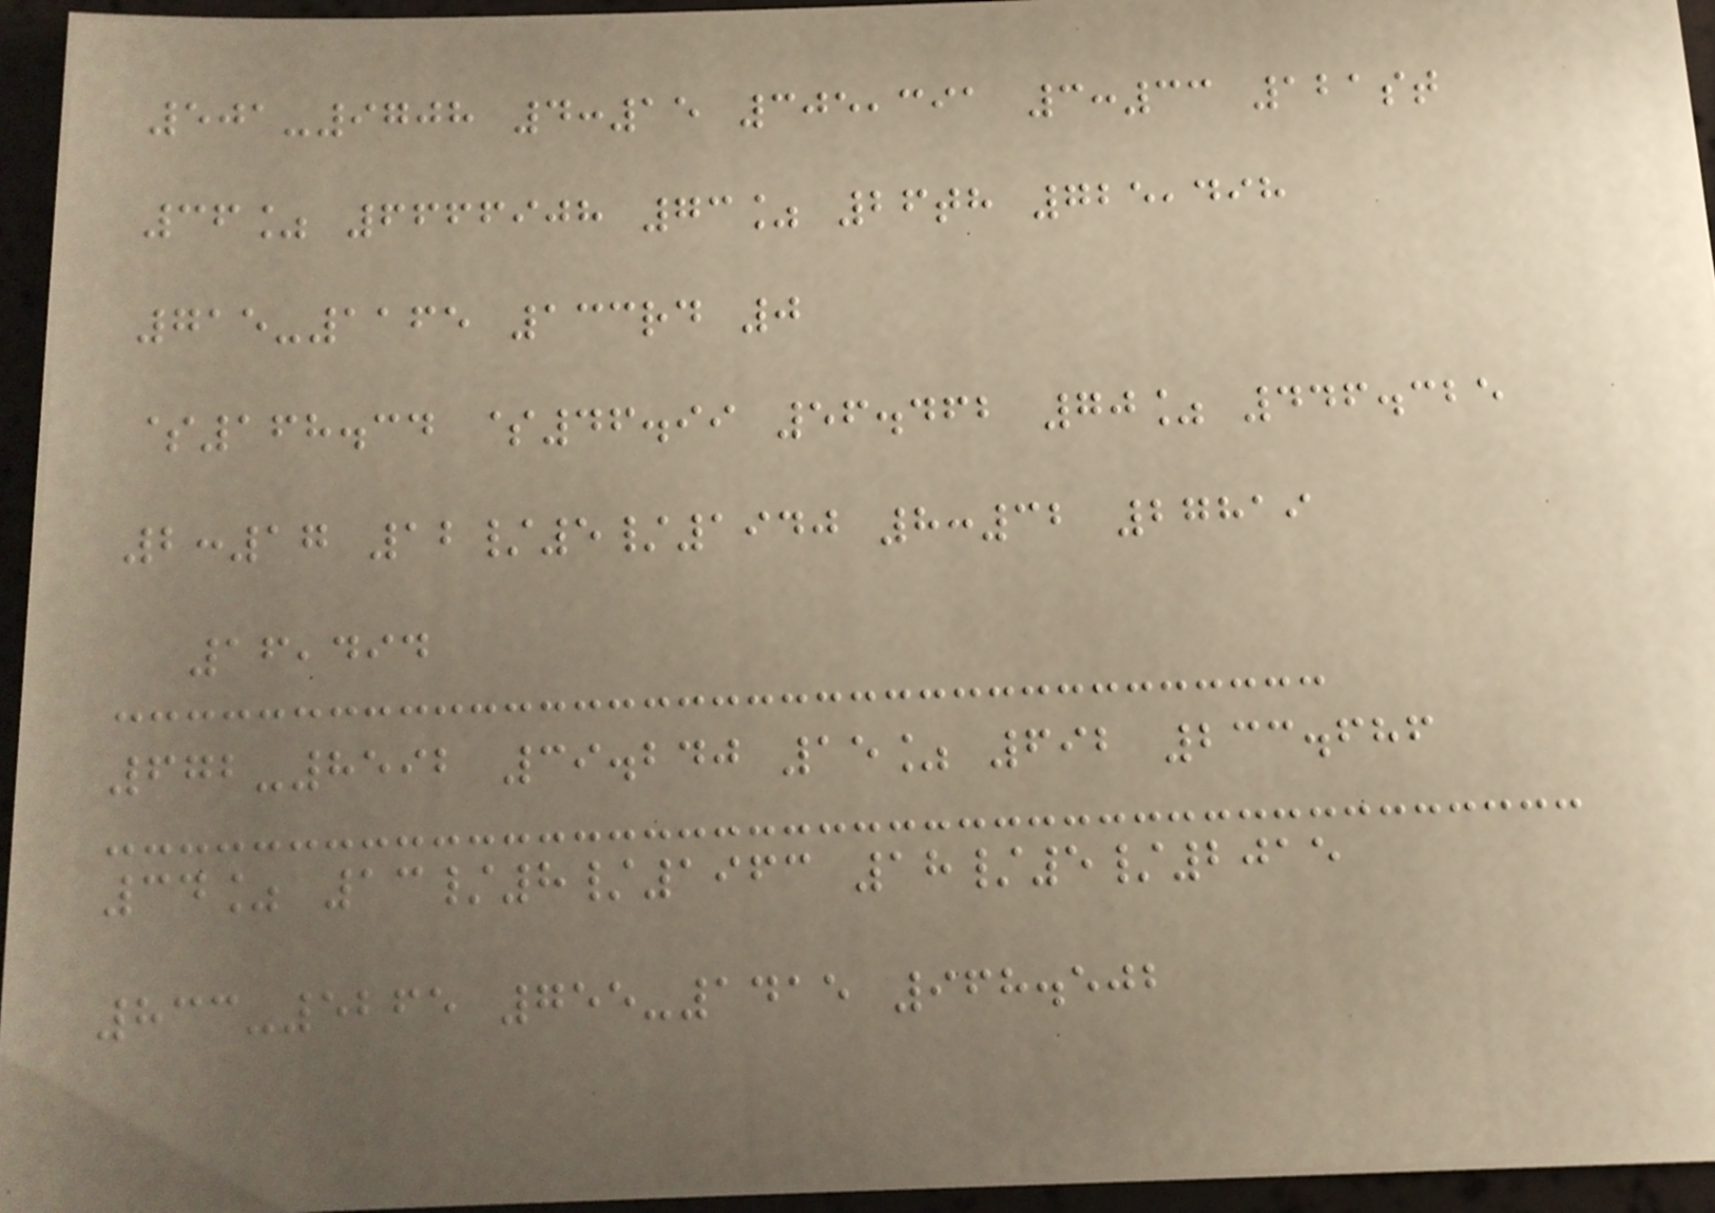501-9708 4:15 305,391 3:33 121st
36% 6666908 73% 26th 725,498
715-1165 133rd 0
$168.34 $46.99 56.462 70% 446.325
2:17 12/5/1940 8:32 27819
16,494
672-8592 39.240 15% 692 233.686
34% 13/8/1963 18/5/2015
833-5265 755-1415 968.502
